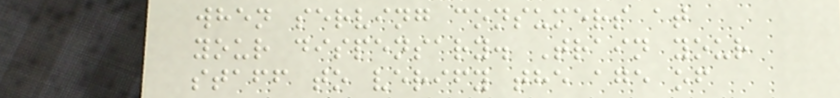when serving consumers at
your dispensary. Train your
staff to verify the age of
